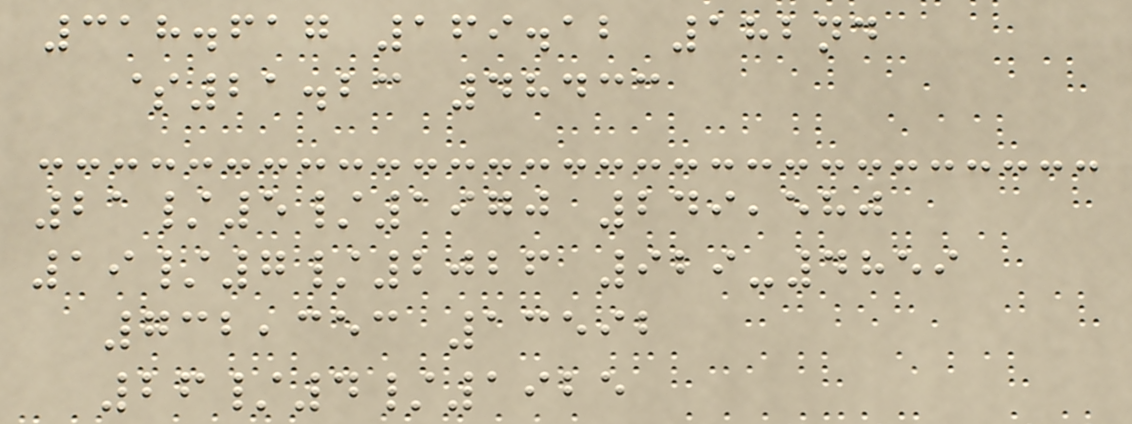318.617 169.12 182nd
$21.23 48433
21/5/1970 249,580
19/7/2026 929-4859
732,353 13592
26/4/1925
